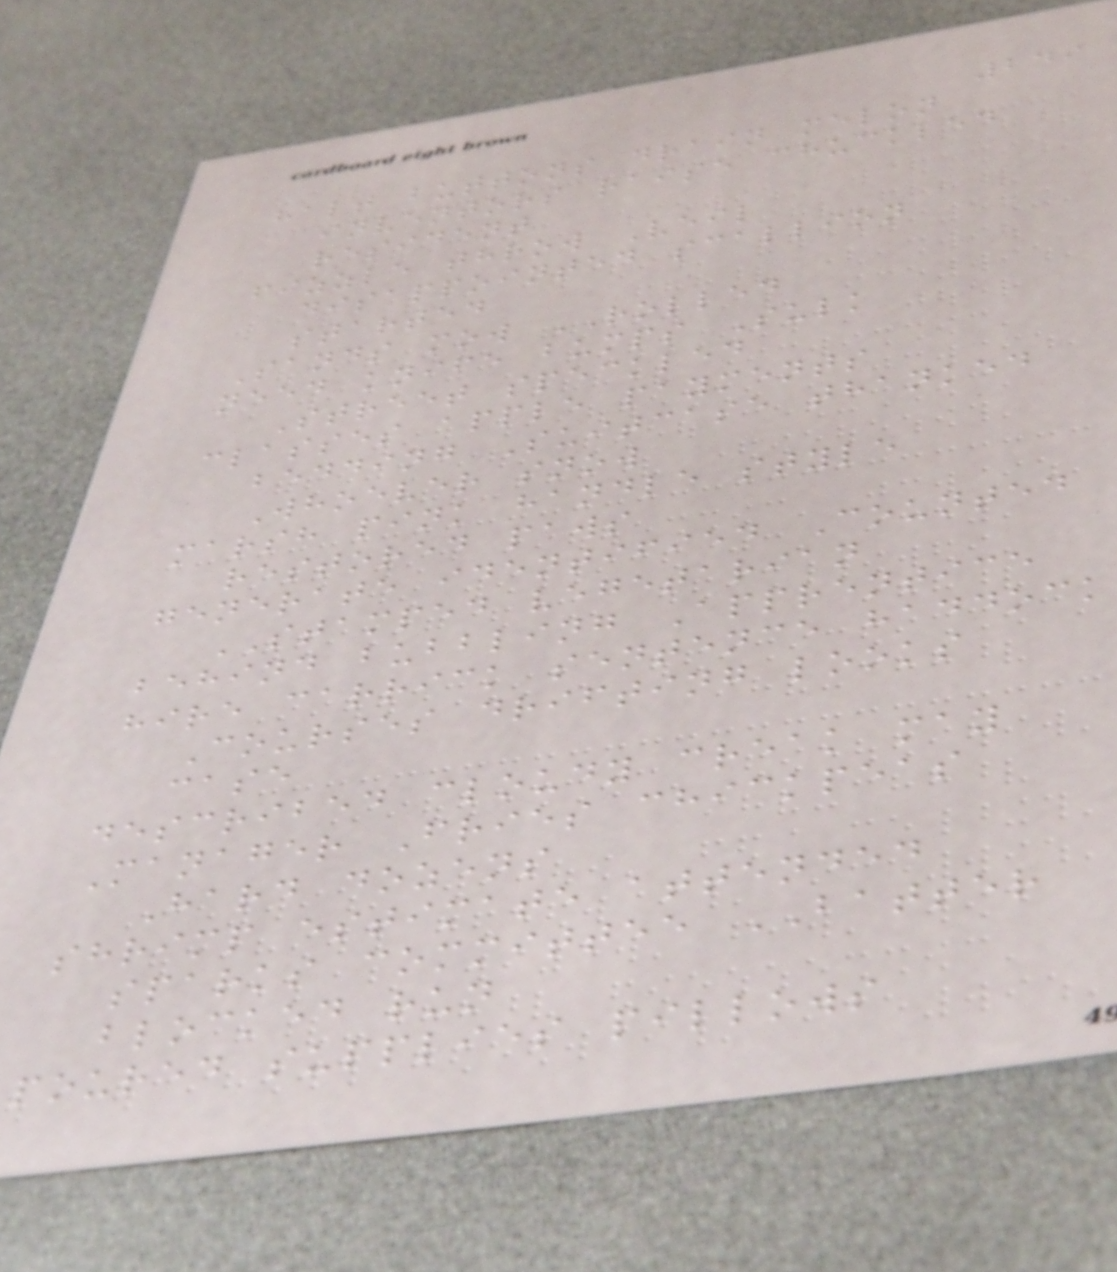249
halt buttons drain melon
inventors raise chuckled
resident
fizzle throw Veil
disappointed scallion
started
Sands mow ROLLED
need knife bumps Sulk
Street speckled
classes apple payments
bedding Suitcase thanked
Whoever snow
marsh pink handle style
restored paws
generate identified Counted
STAMPED vegetarian
behind bubbling Apprentice
hire carrick sentence haddock
Courses drifting looks
case
described cloudy creak may
Manager Fries chickpeas
Hard dozens
shrimp estimate attended
sparks committee BATTER
blocked run
poured supplies pillows
